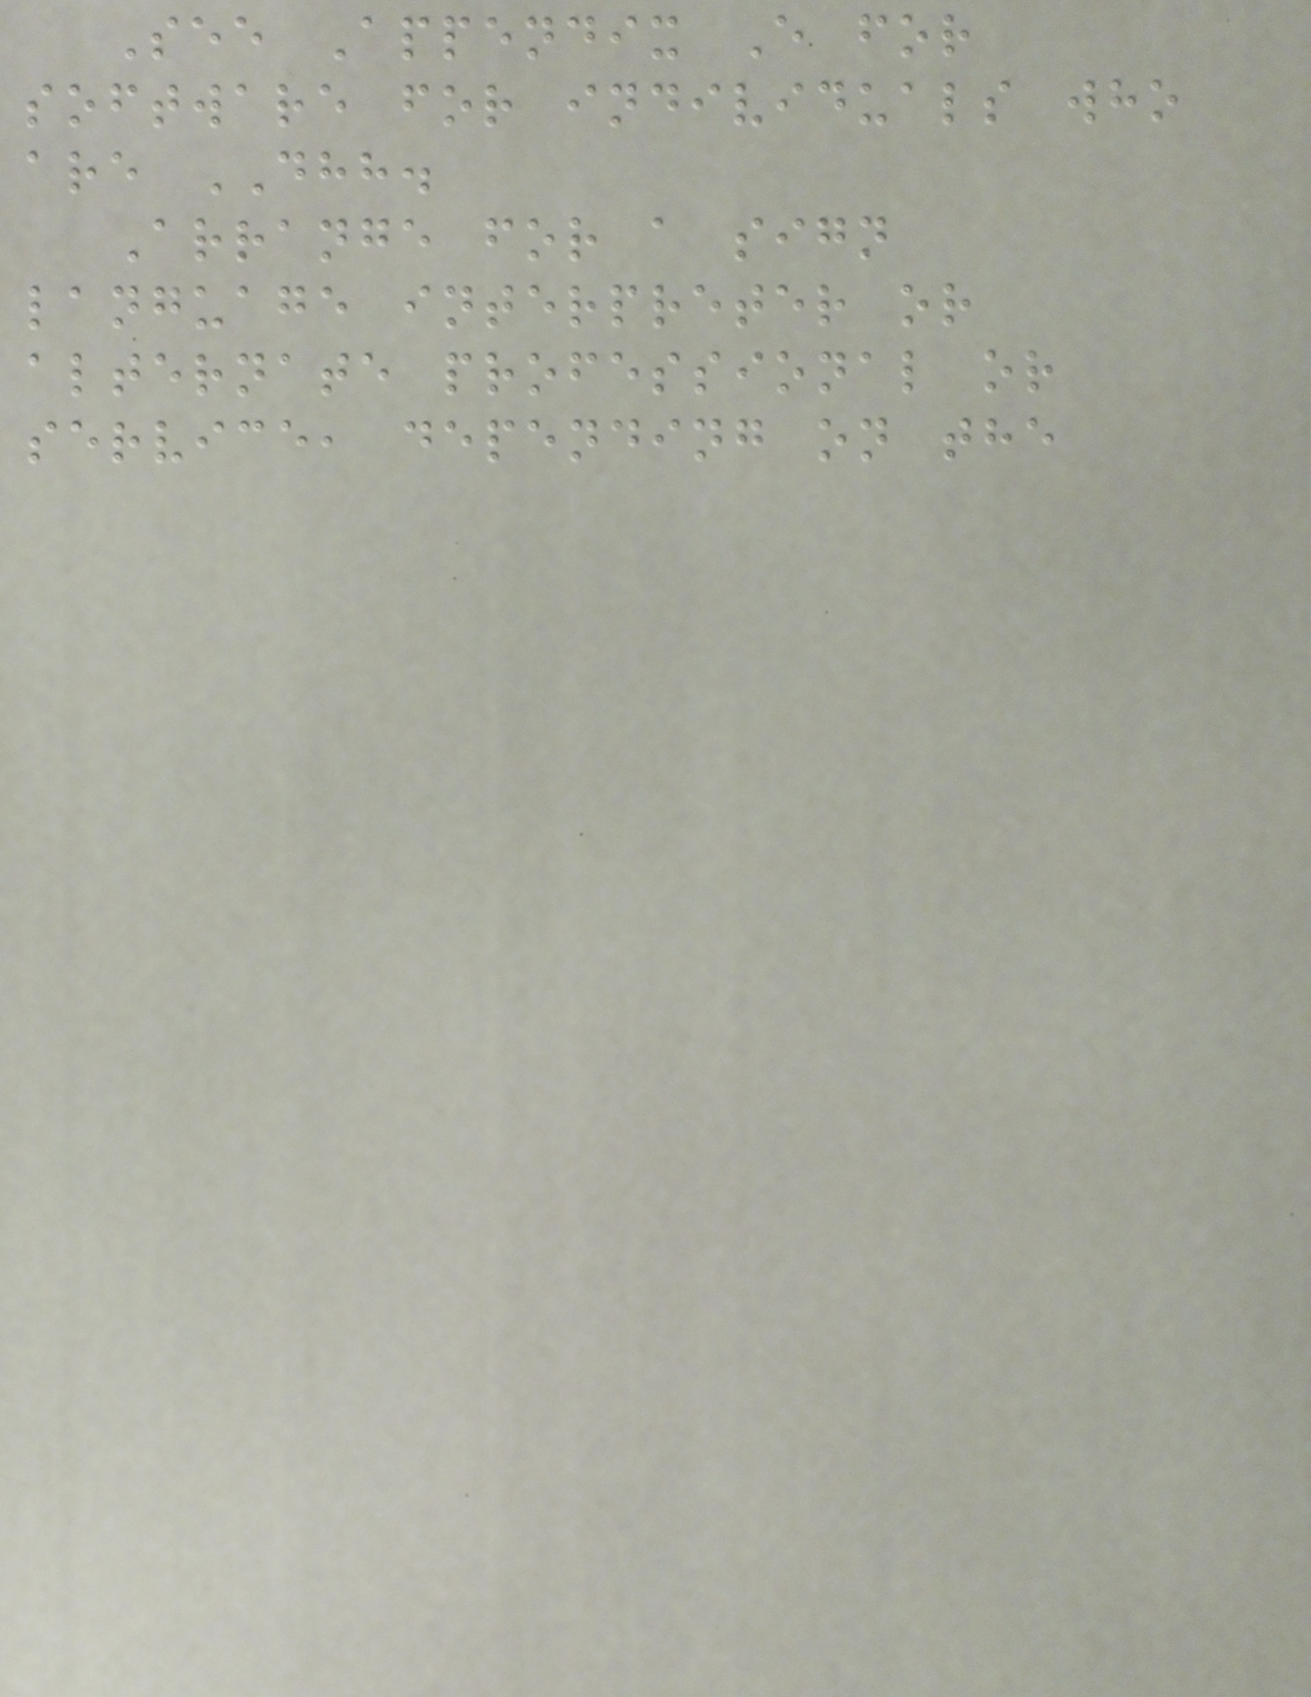See Appendix E for
software for individuals who
are DHH.
Arrange for a sign
language interpreter or
alternate professional or
service, depending on the
